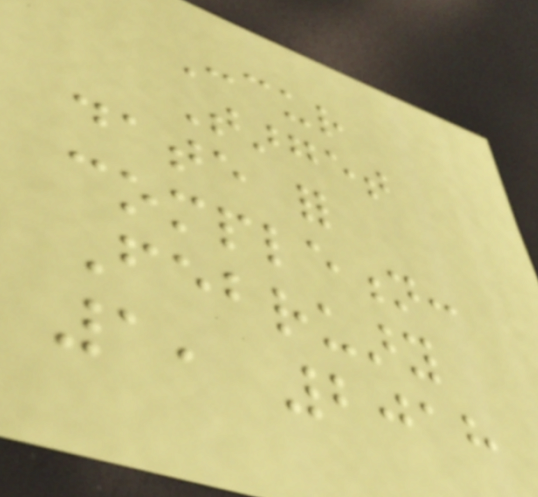Concur
Target
date for
completion:
February
1, 2018
